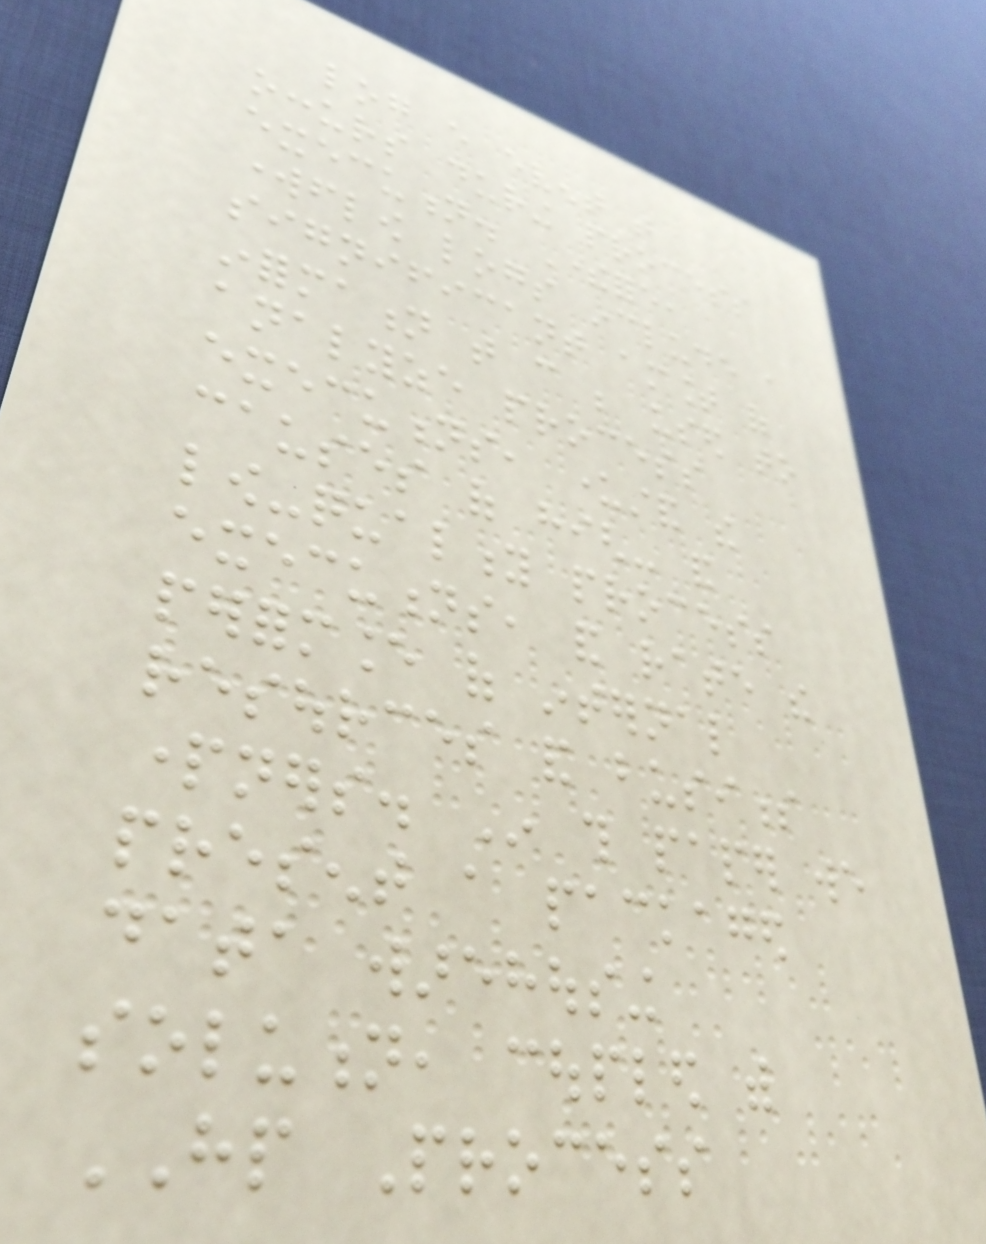log every event that
occurs during process
execution. Therefore,
workflow logs include a
significant amount of
information that can be used to
analyze process
executions, understand the
causes of high- and
low-quality process
executions, and rate the
performance of internal
resources and business
partners. In this paper we
present a packaged
data warehousing
solution, coupled with
HP Process
